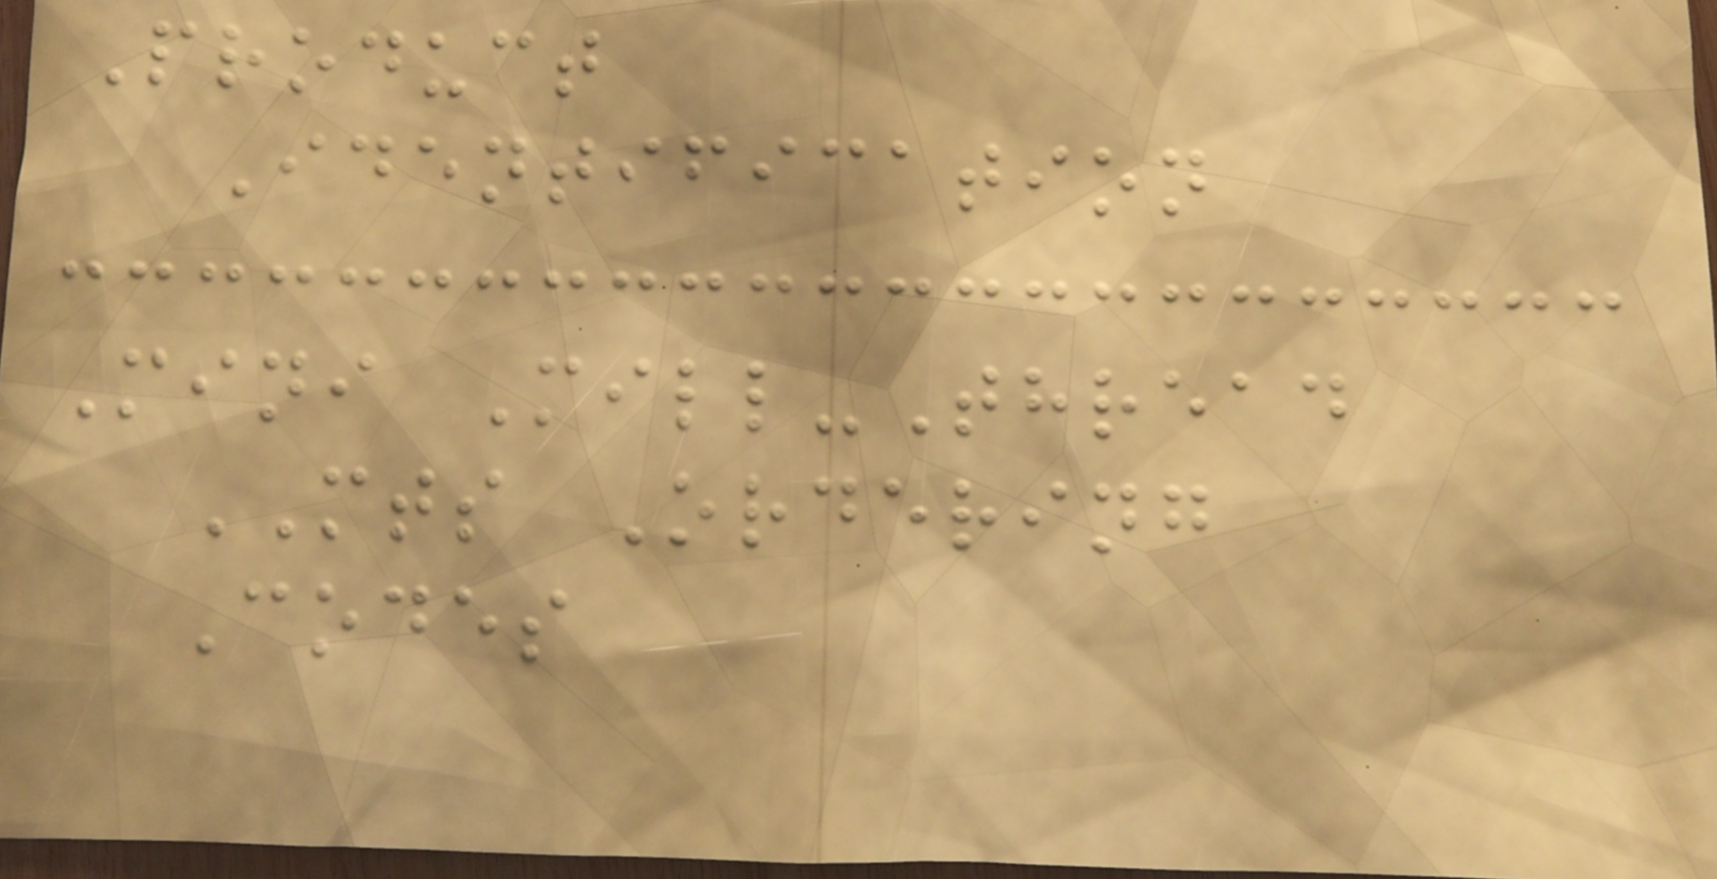Product
Identification
Mini Mill-Thread
MTS Ordering
Codes
